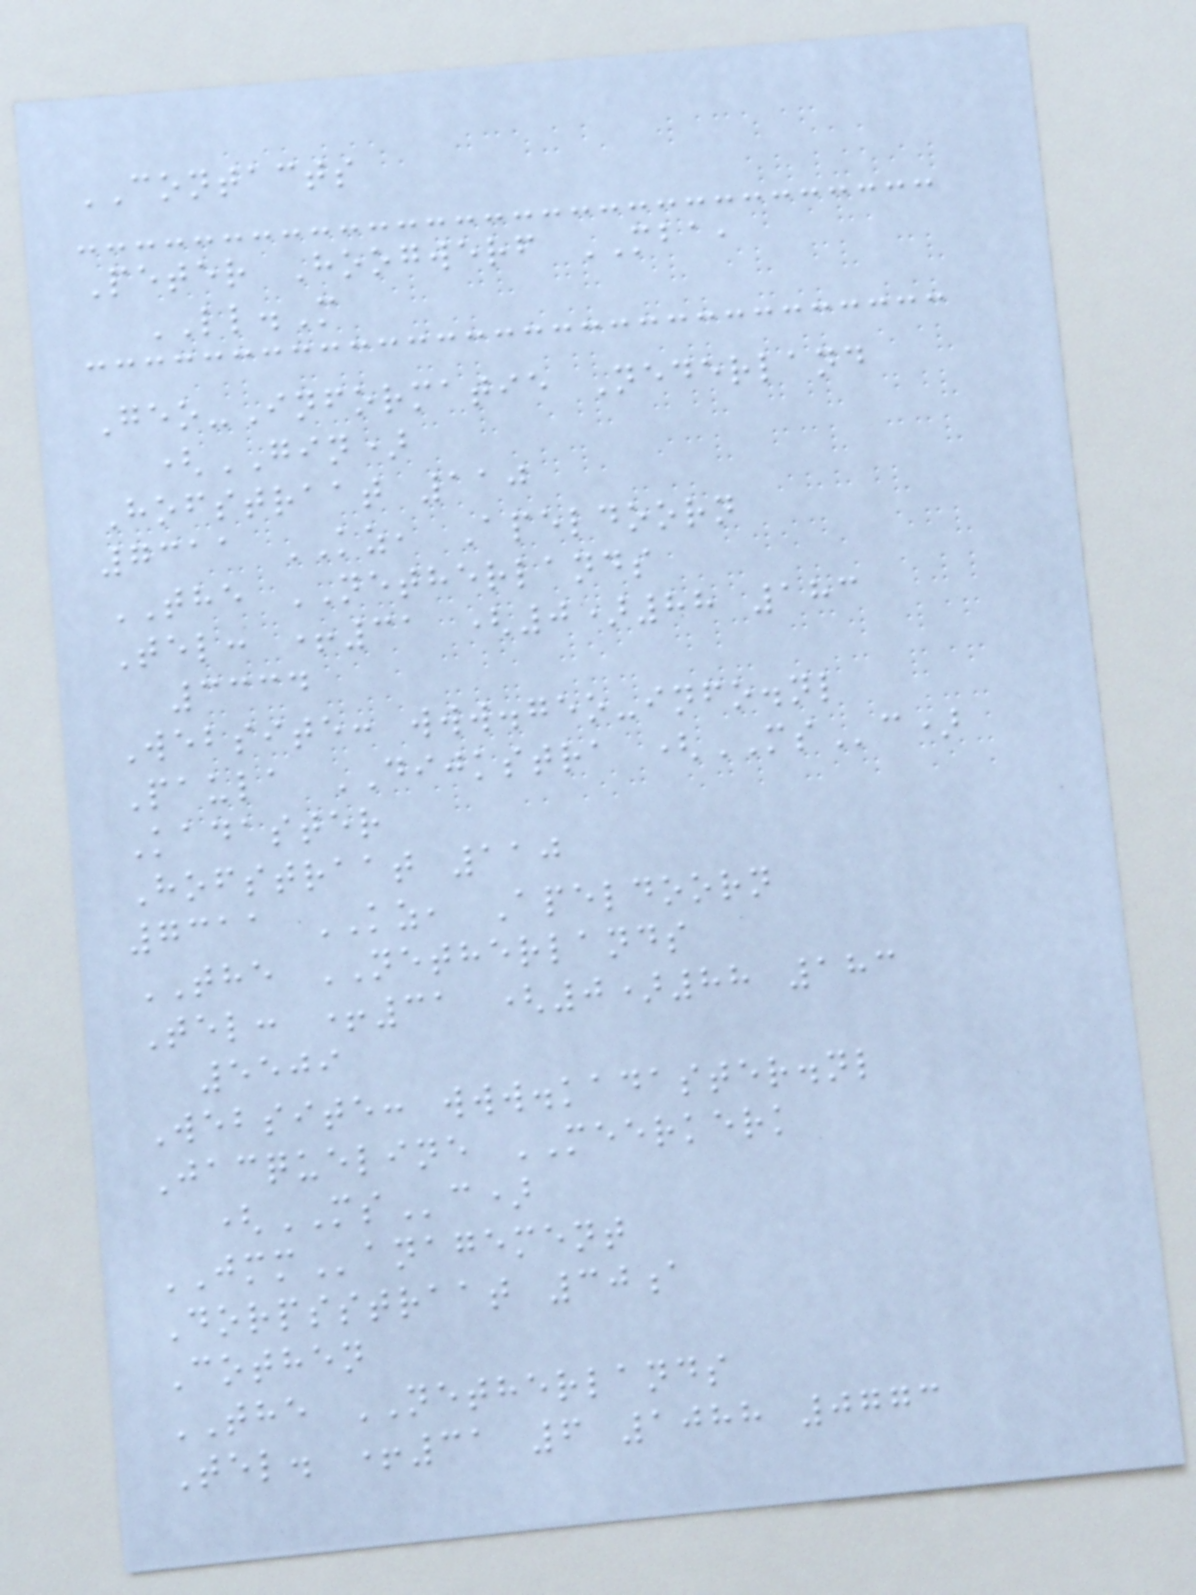CONTACTS
Peter Hoogwerf MBA,
LL.M
Geo-Informatie Nederland
(GIN)
Hofstraat 110
7311 KZ, Apeldoorn
THE NETHERLANDS
Tel: +31 (0)88 183
3334
Website: www.geo-info.nl
Paula DIJKSTRA (MSc)
Kadaster
Hofstraat 110
7311 KZ, Apeldoorn
THE NETHERLANDS
Tel: +31 (0)88 183
5509
Website: www.kadaster.nl
Jacqueline MEERKERK
(MSc)
JMManagement
Dorpsstraat 30a
Cothen
THE NETHERLANDS
Tel. +31 6 1088 0773
